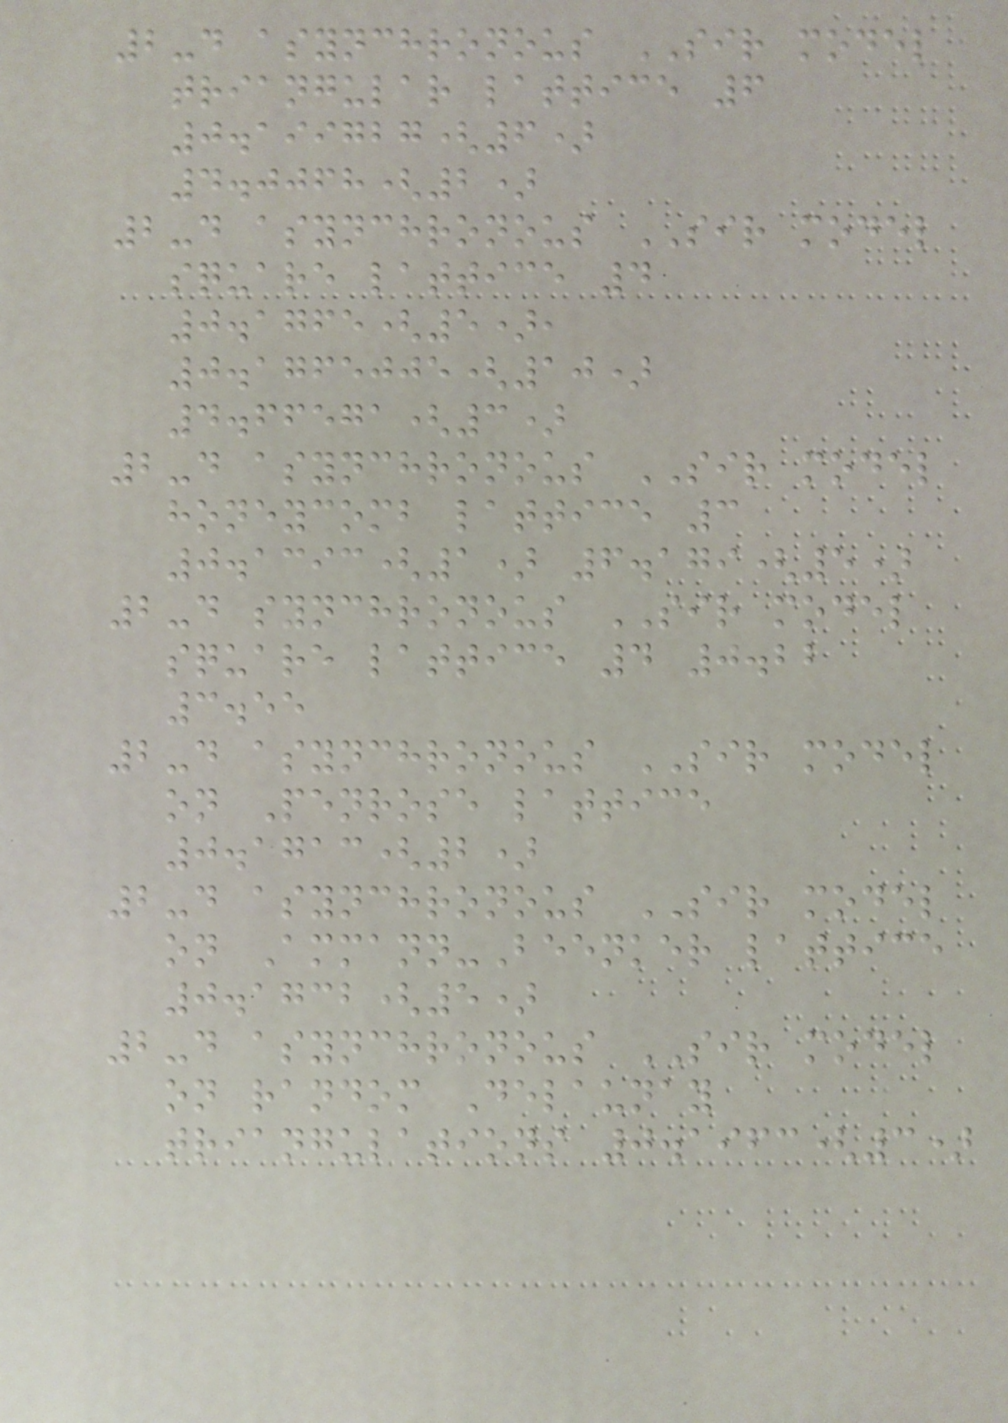2-d asynchronous SIR model
triangular lattice 6
0.199727(6)
4.0068(2)
2-d asynchronous SIR model
square lattice 4
0.1765(5),
0.1765005(10)
4.66571(3)
2-d asynchronous SIR model
honeycomb lattice 3
0.1393(1) 6.179(5)
2-d synchronous SIR model
square lattice 4 0.22
3.55
2-d asynchronous SIR model
on Penrose lattice
0.1713(2)
2-d asynchronous SIR model
on Ammann-Beenker lattice
0.1732(5)
2-d asynchronous SIR model
on random Delaunay
triangulations 0.1963(3)
